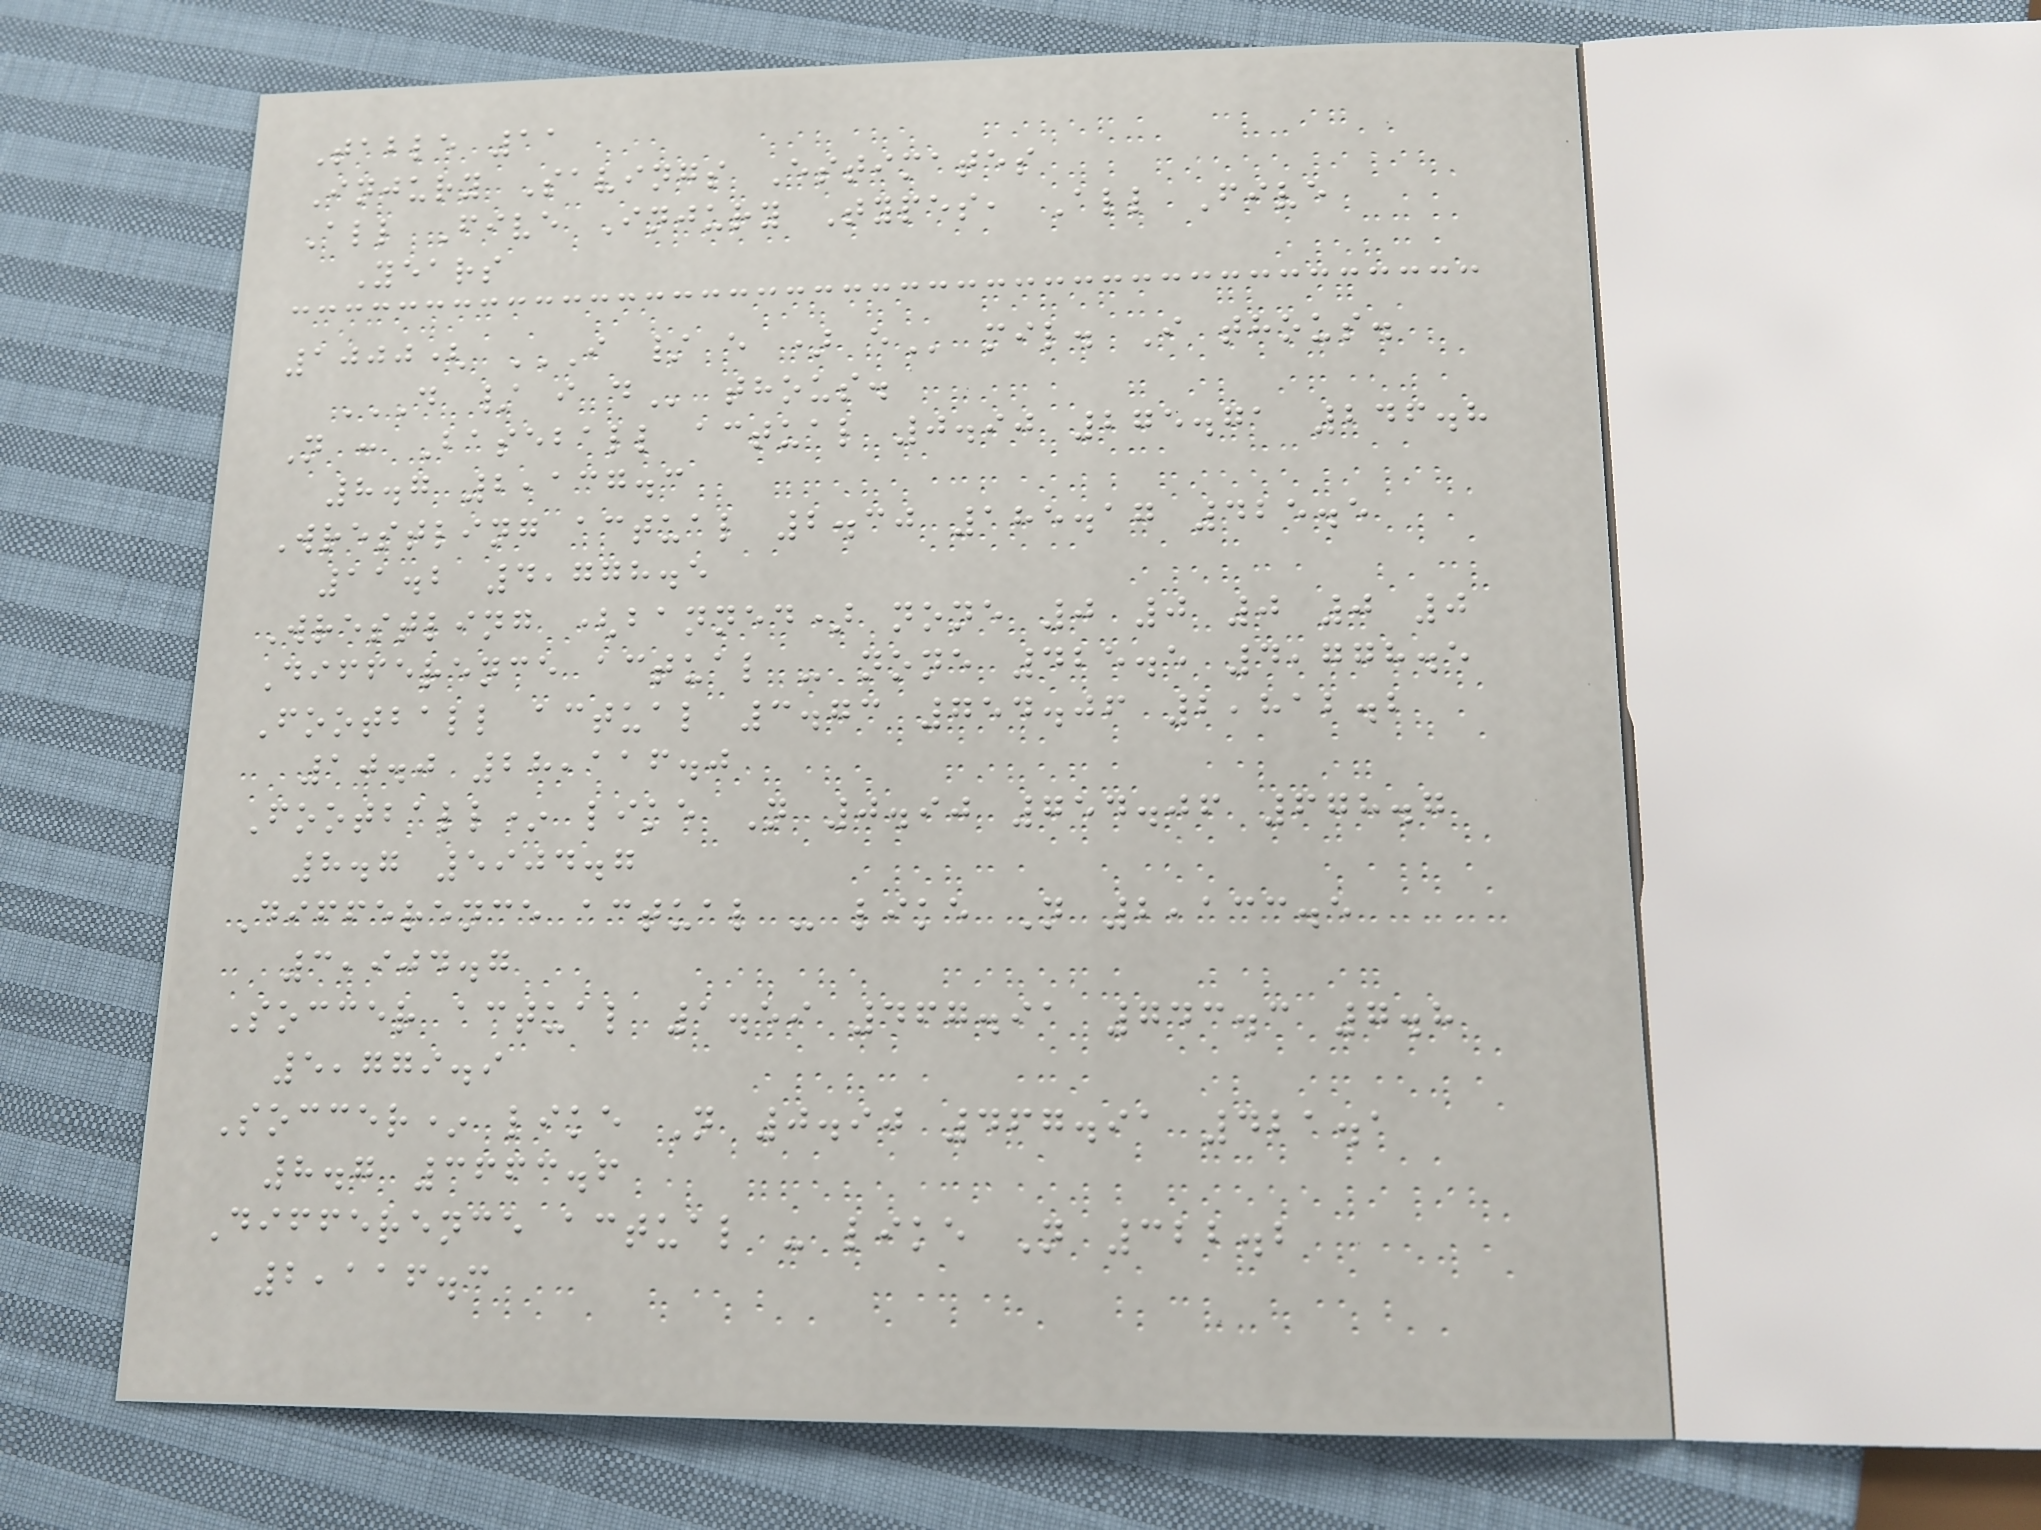Table 11
Injury Savings Estimates
All Five Injury Types, All Five
Years
1000( I / E ) E mil. I thous.
D / I D thous.
N : Baseball actual 0.90 275.71 246.8
8.7 2,137.3
Wrestling actual 2.30 185.17 425.5
11.2 4,778.5
Wrestling (banned) none 0 0 0 0 0
Difference actual - none 425.5 4,778.5
Football actual 3.73 754.06 2,812.2
10.0 28,116.0
Football* like N 0.90 754.06 678.7
8.7 5904.7
Difference actual - like N 2,133.5
3,904.7
Soccer actual 1.59 467.91 743.3 7.8
5,779.9
Soccer* like N 0.90 467.91 421.1
8.7 3663.6
Difference actual - like N 322.2
2,116.3
